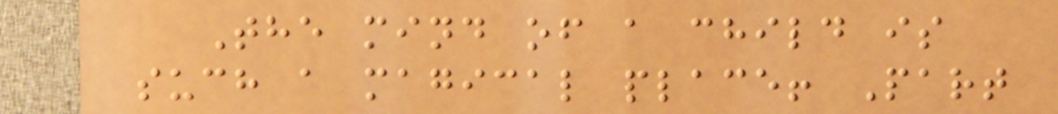The mind of a child is
such a magical place! Part
